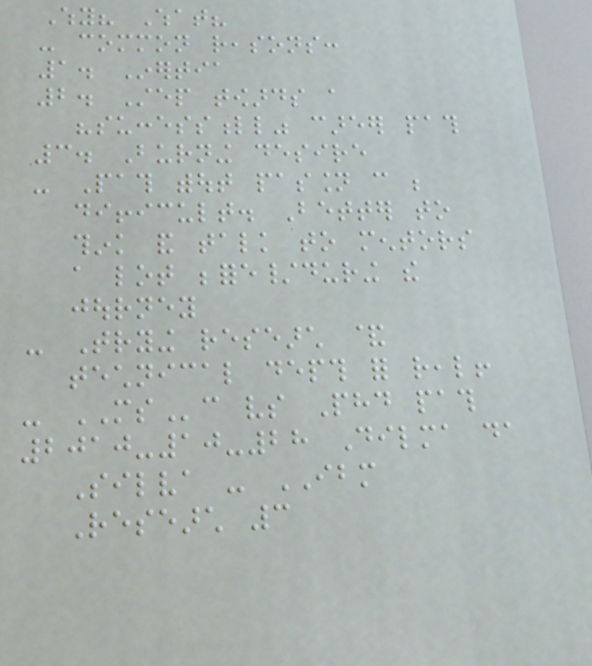Why? What?
- common reasons:
1. Inertia
2. Step towards a
"successfull" career path
3. Burning desire
- Path without passion can be
difficult. Better to
think and talk to mentors
a lot before/during the
journey
- Trying research &
technical depth for real!
- MSc vs Phd path
2010-10-28 Dilma da
Silva - IBM
Research 3
